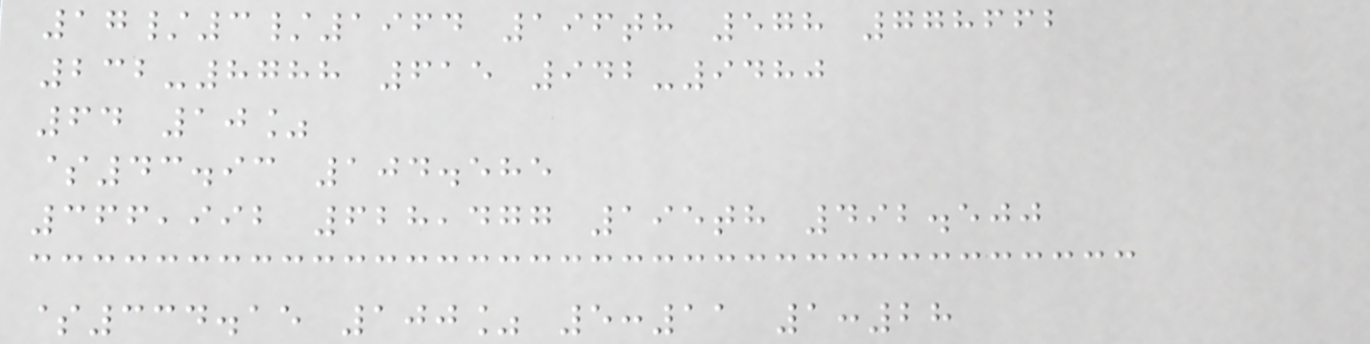17/3/1964 196th 578 778662
232-8788 615 942-9480
64 10%
$43.93 104.585
366,992 628,477 195th 492.500
$334.15 100% 5:11 1:28
